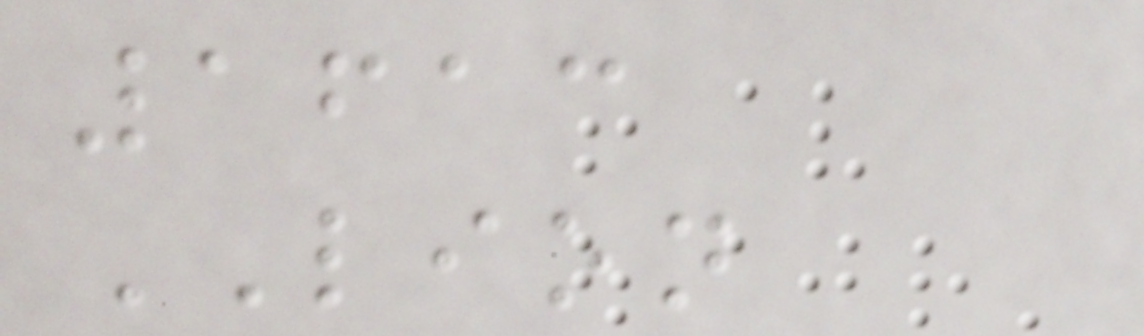1613
LION
